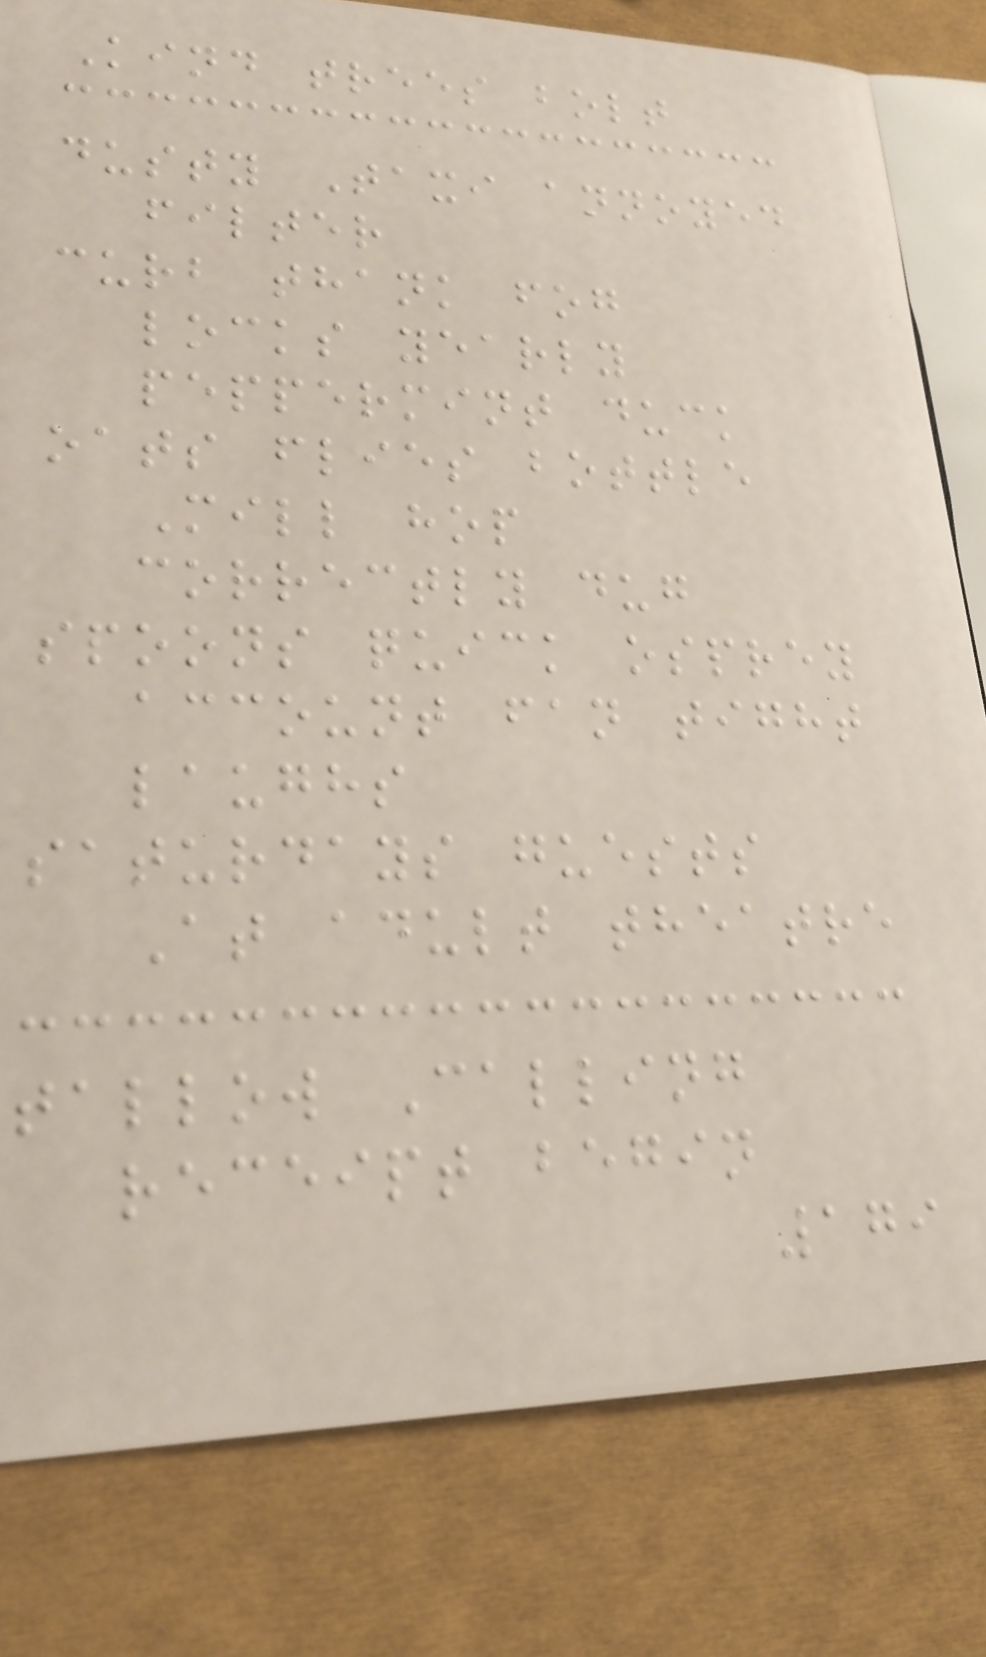Kind trees bolt
dusty Taxi annoyed
filter
curb thank fog
locks yearly
peppermint duck
oats flies bottle
Mill hop
correctly dug
spoons quick osprey
account fan tight
laughs
saturdays guests
At adult theatre
tallow Calling
receipt begin
179
